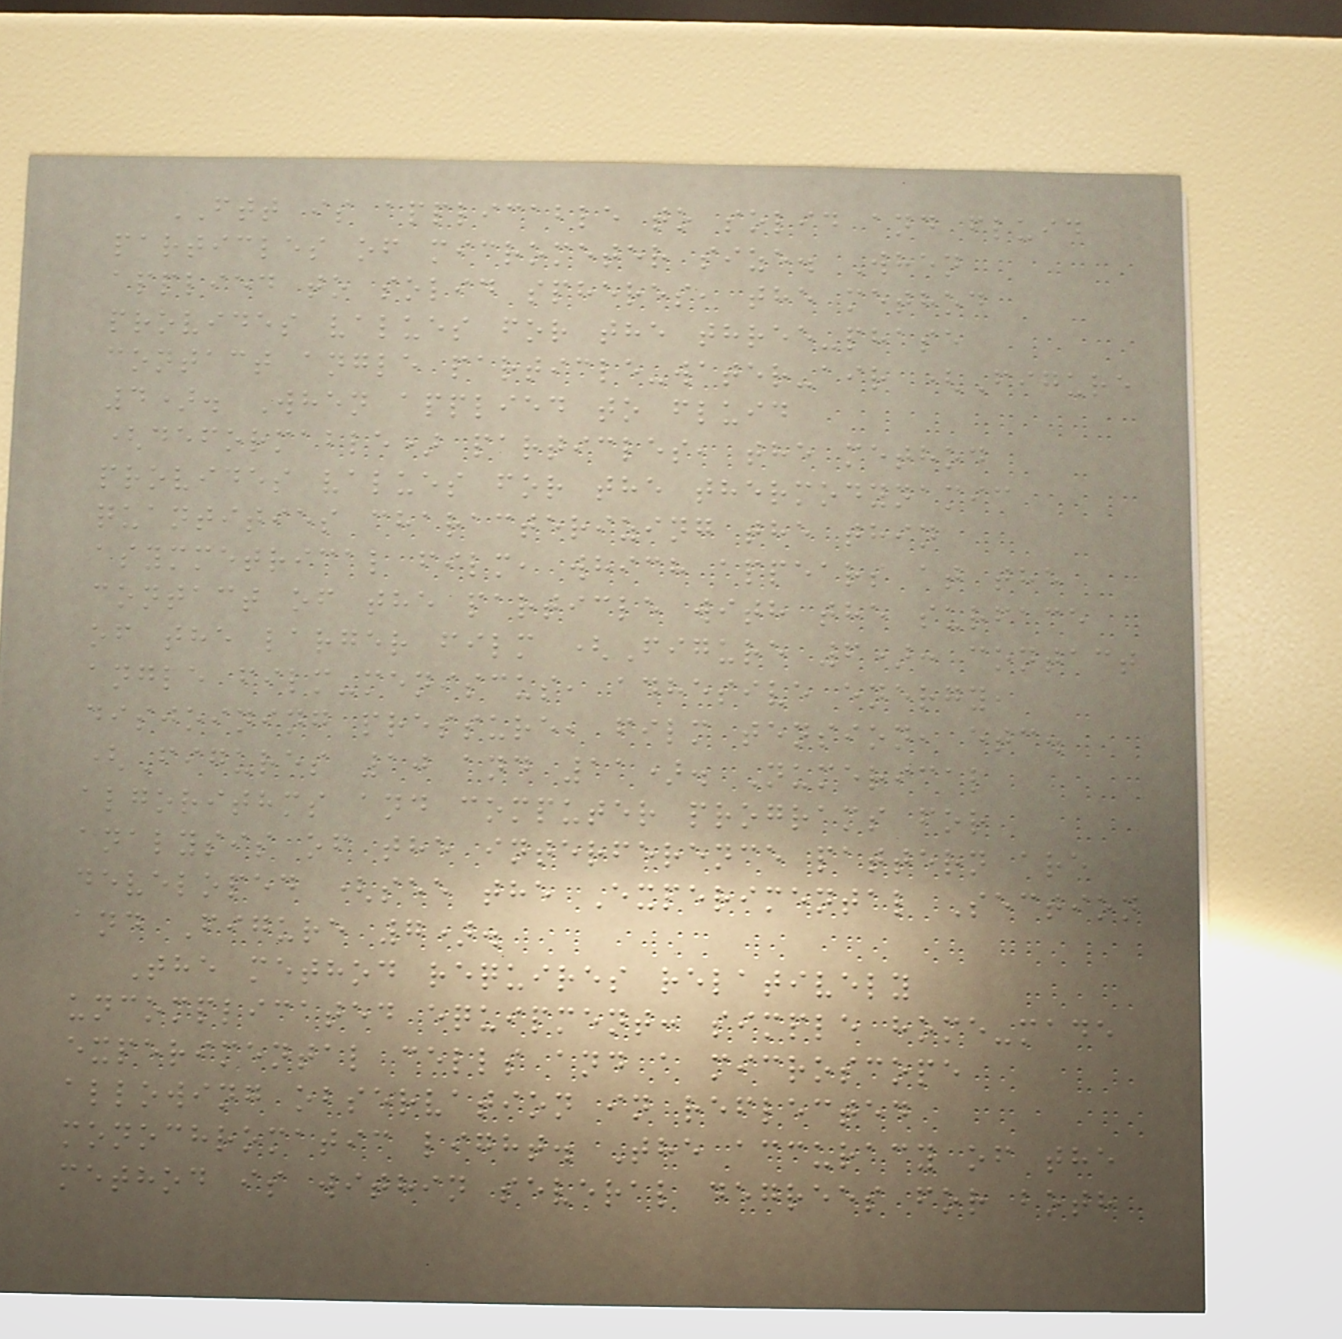FTT is applicable to solid and fluid
particles of micrometer size. When
applied to solid spheres, the method
provides values for the three-phase
contact angle particle-water-air (Figure
4). When applied to fluid
(deformable) particles, the method
provides values for the thermodynamic
quantities characterizing the thin
asymmetrical film, which appears at the
contact of the particle with the surface
of the larger film (Figure 6): contact
angle film-meniscus, adhesive energy,
disjoining pressure, film tension, etc.
(Figures 10 and 11). Numerical
algorithms and computer programs for
analysis of the interference pattern are
developed (see the Experimental Section
and Figure 7).
The method requires relatively
uncomplicated equipment: simple home-made
experimental cells and a microscope
allowing observation in reflected
monochromatic light. The accuracy of the
method is within several degrees for both
